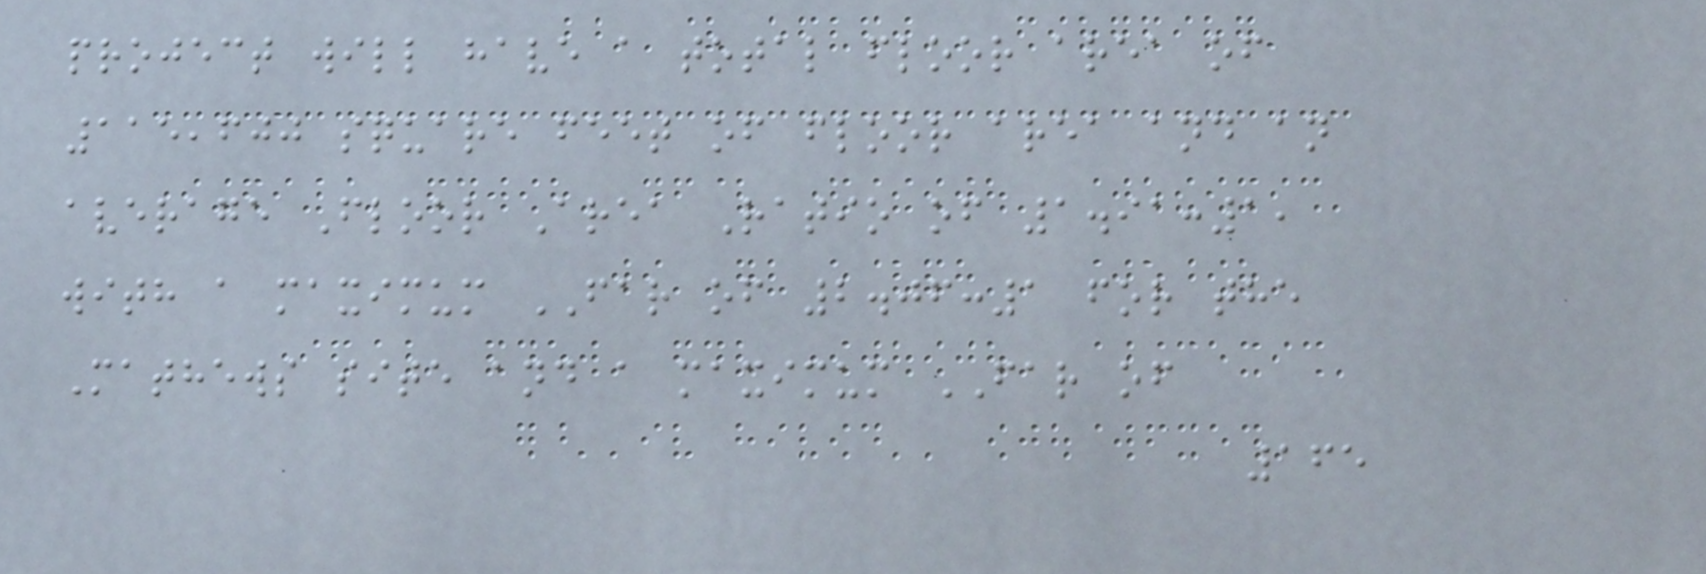project will have a total floor area of
115,600 square feet of floor area and an
average Floor Area Ratio of 1.91:1,
with a maximum FAR of 2.06:1 for the
Mathews site and a maximum FAR of
165
